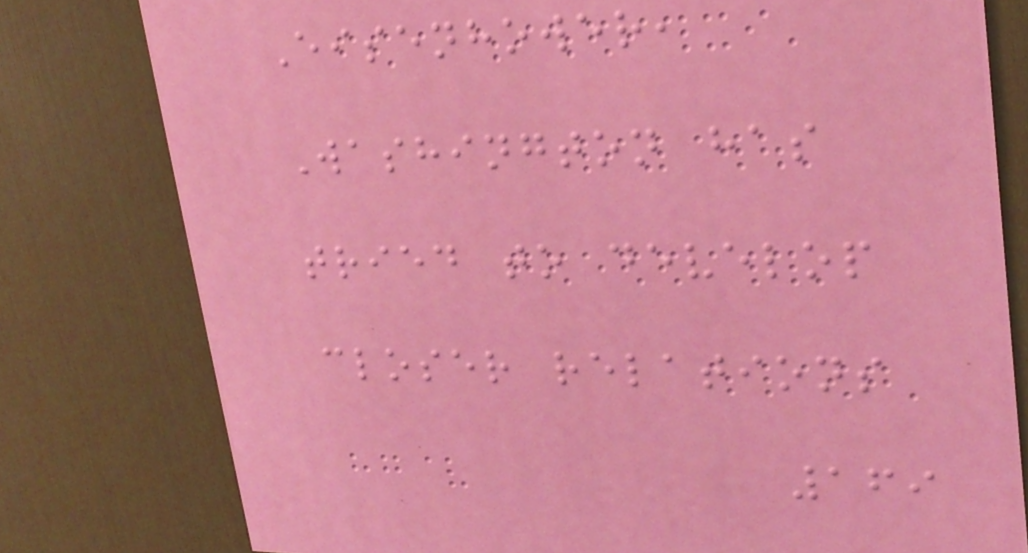Eisenhower,
Washington has
tried to develop
closer relations
169
